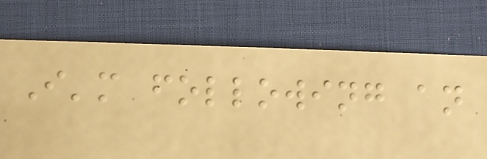I'm following an
